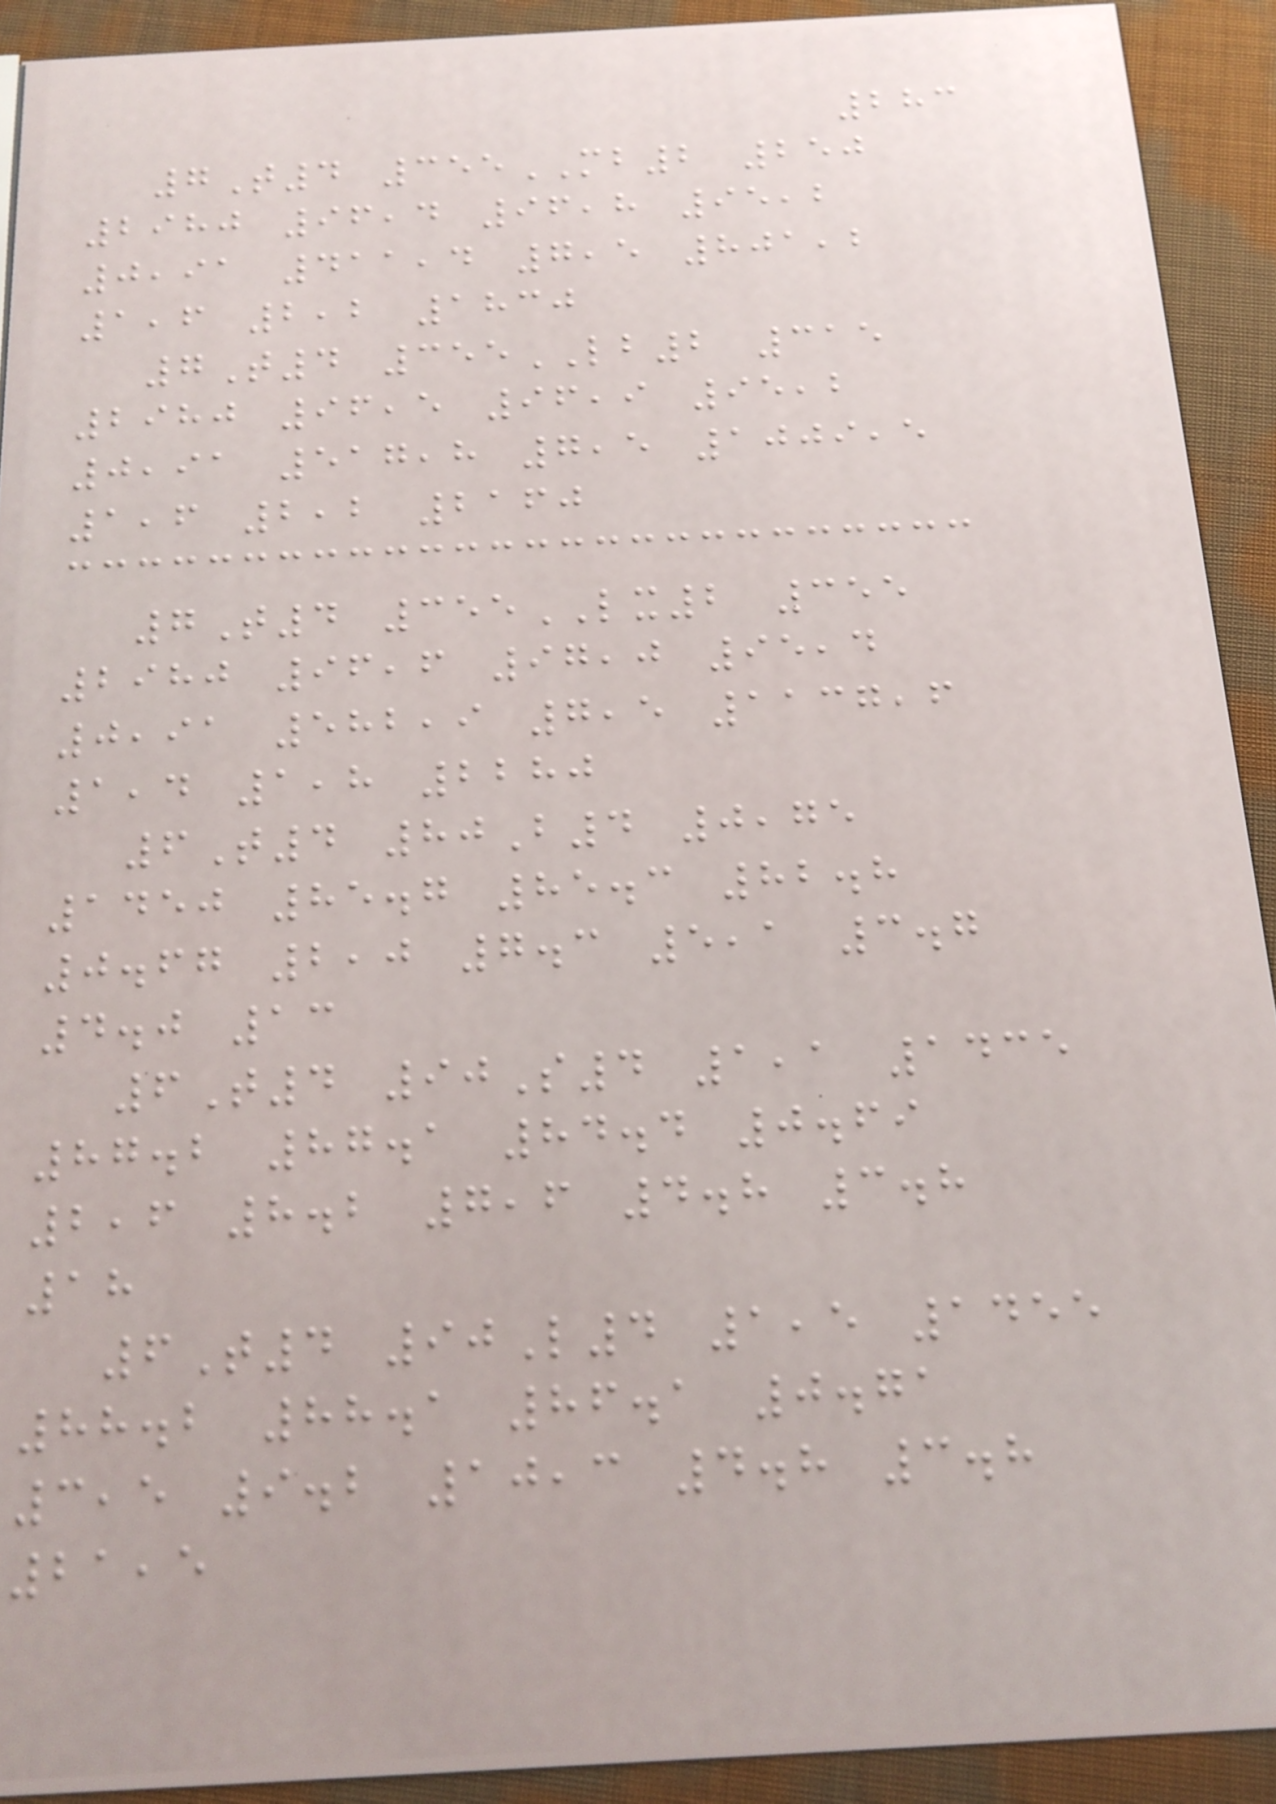283
7T4 355MB2 250
2980 96,4 96,8 95,2
0,91 411,4 7,5 801,2
1,6 2,2 1830
7T4 355LB2 315
2980 96,5 96,9 95,2
0,91 517,8 7,5 1009,5
1,6 2,2 2160
7T4 355LX2 355
2980 96,6 97,0 95,4
0,91 582,9 7,5 1137,6
1,4 1,8 2280
6T4 80B4 0,75
1450 85.7 85.3 82.8
0.67 2,0 7.3 5,1 3.7
4.0 13
6T4 90S4 1,1 1435
87.2 87.1 84.4 0.69
2,6 8.2 7,6 4.8 3.8
18
6T4 90L4 1,5 1455
88.2 88.1 86.1 0.71
3,5 9.2 10,3 4.8 3.8
21,5
